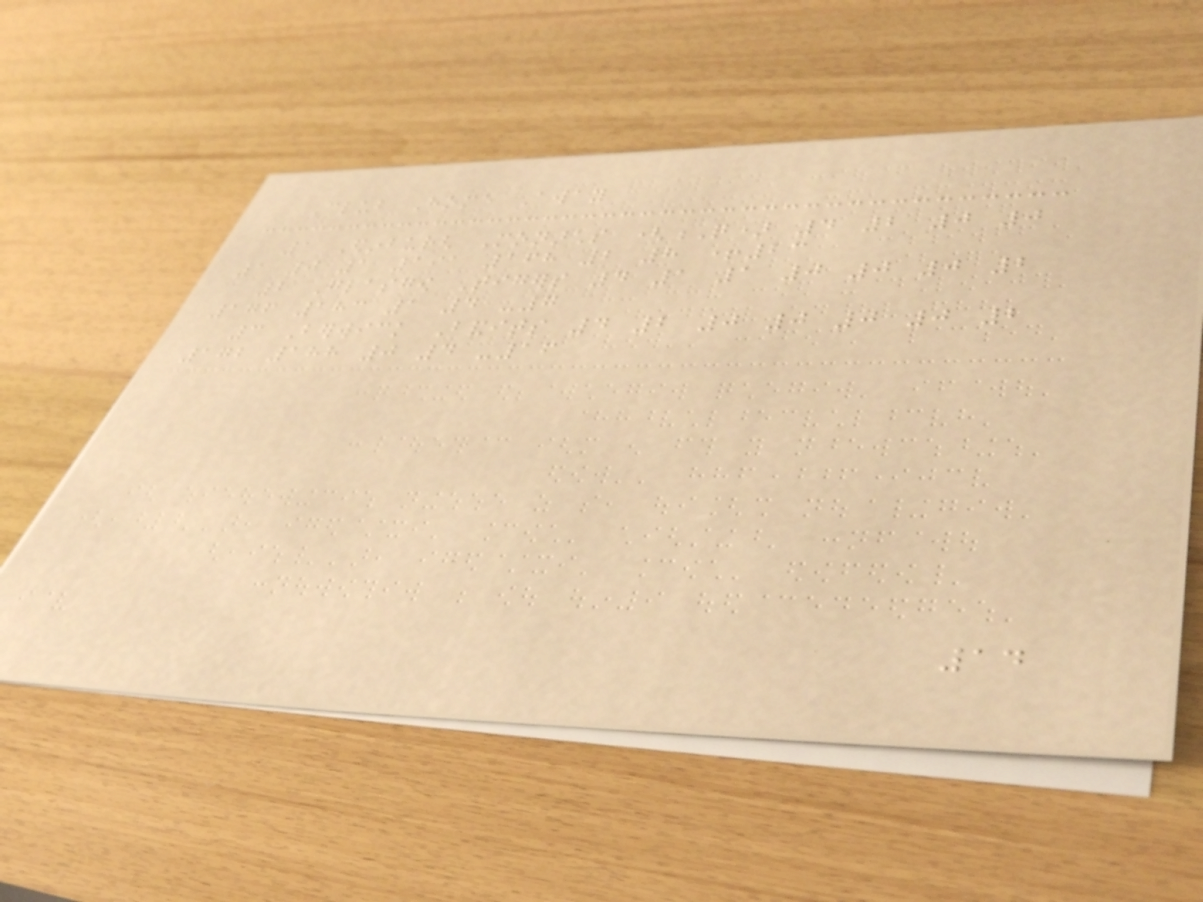Club Home Away
1 Edinburgh Monarchs (Q) 4 2 0 0
1 0 1 191 168 2 8 +23
2 Glasgow Tigers 4 1 1 0 0 0 2
176 183 1 4 -7
3 Berwick Bandits 4 2 0 0 0 0 2
172 188 0 4 -16
14
